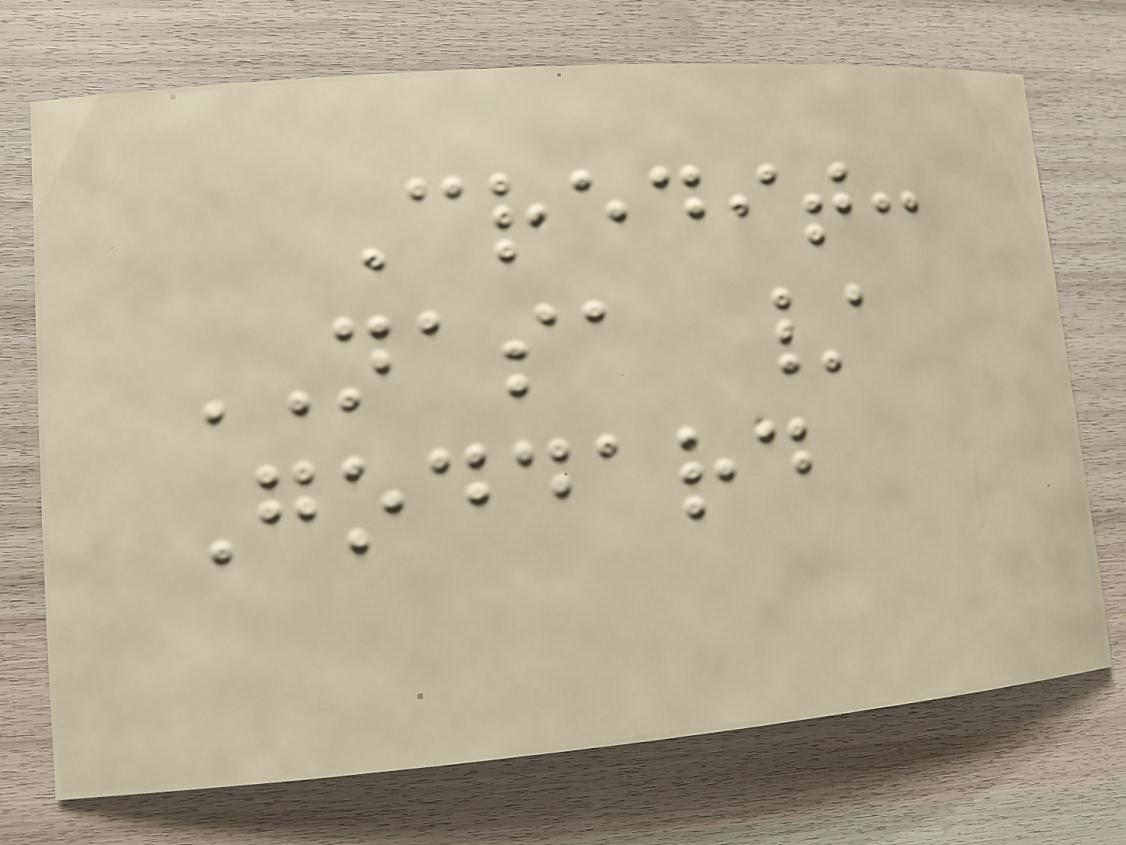Credit:
NASA /
Goddard
